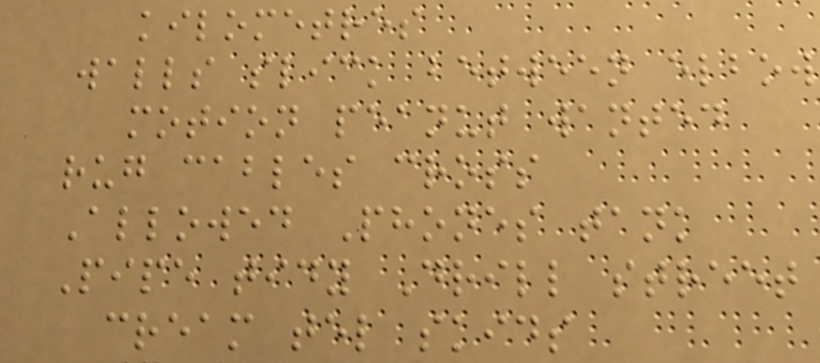kilometres
walls slick between elbow
motion peanut wanted
rug cables cross
Allowed Phones tank
Pipe tidy Drill street
cream tel skids
